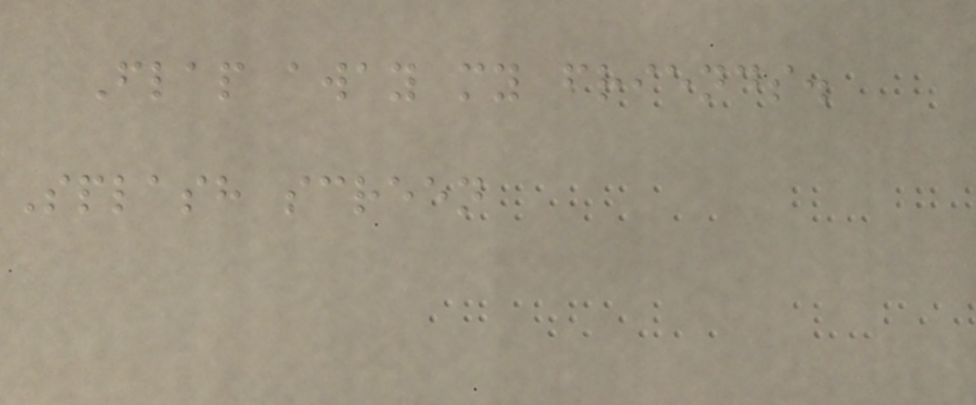Flap away my friends.
Splash screen
